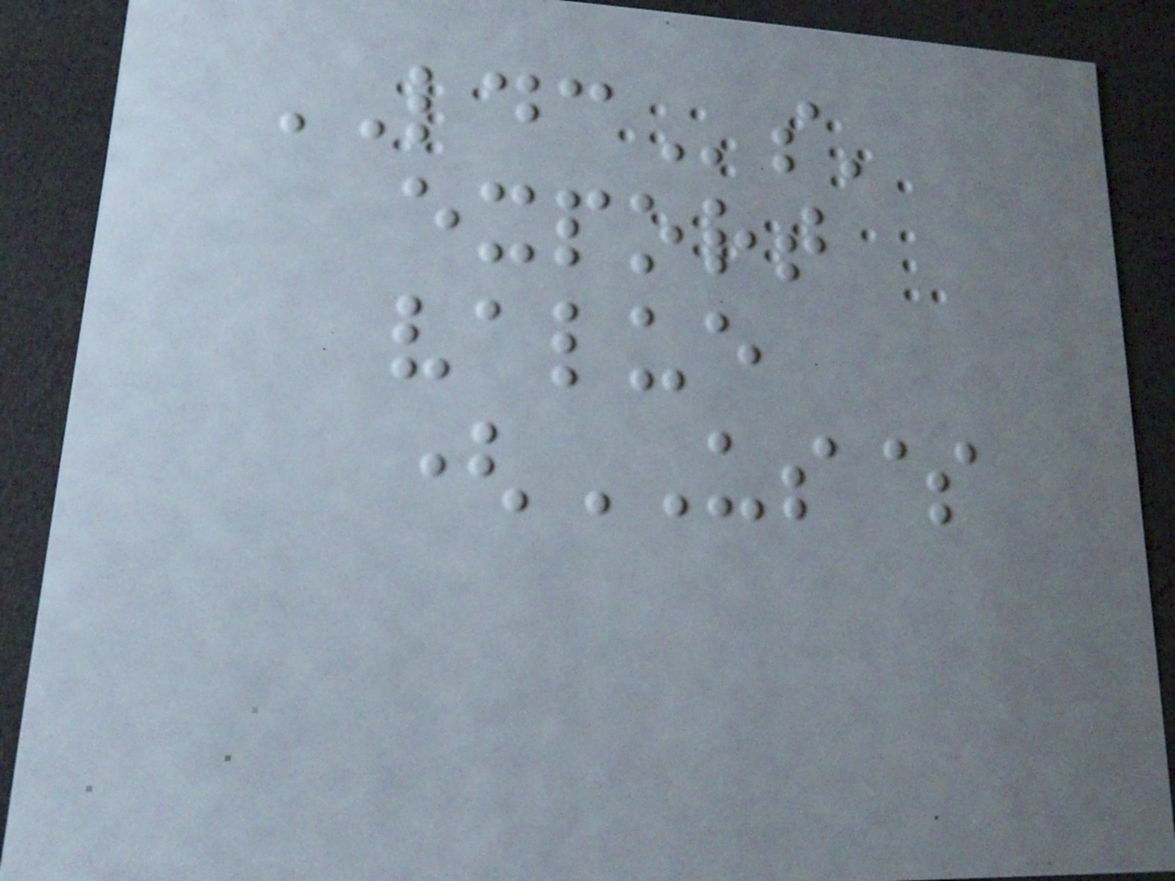LDCs'
export
value
(US$
